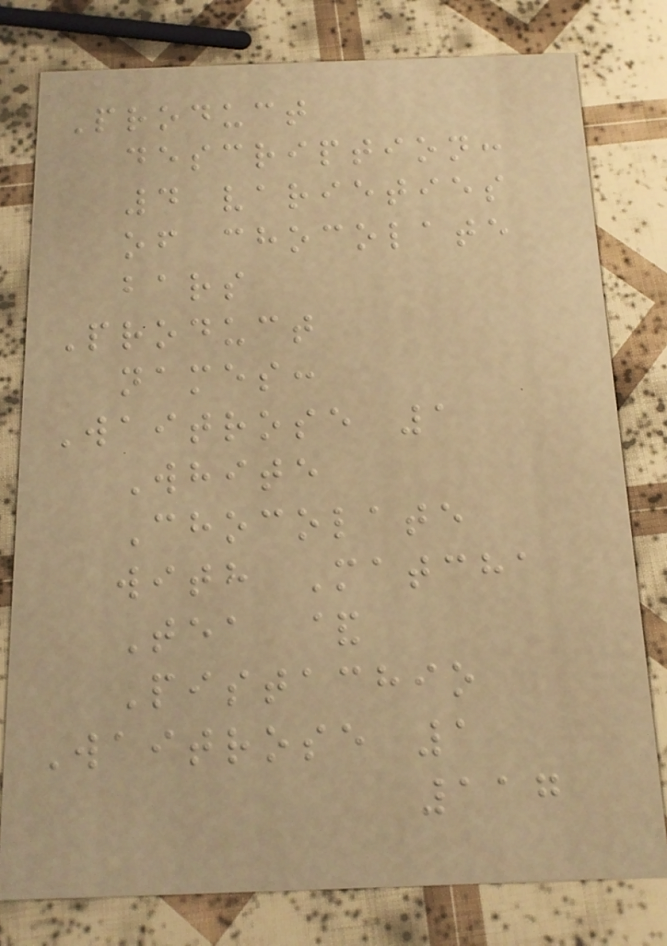Product
description:
4 varieties
of chocolate
bars
Product
names:
Waitrose 1
White
Chocolate
with Matcha
Tea &
Pistachio
Waitrose 1
117
